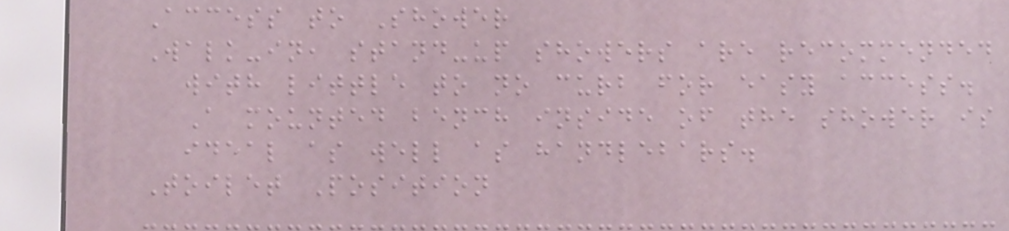Access to Shower
Walk-in, stand-up showers are recommended
with little to no curb for easy access.
A mounted bench inside of the shower is
ideal as well as handlebars.
Toilet Position
